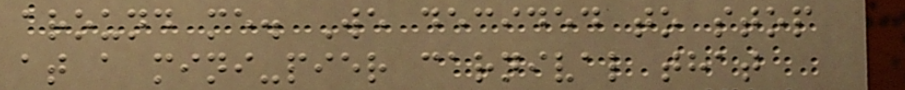around me. We decided to stop
at a mini-pier carnival that
